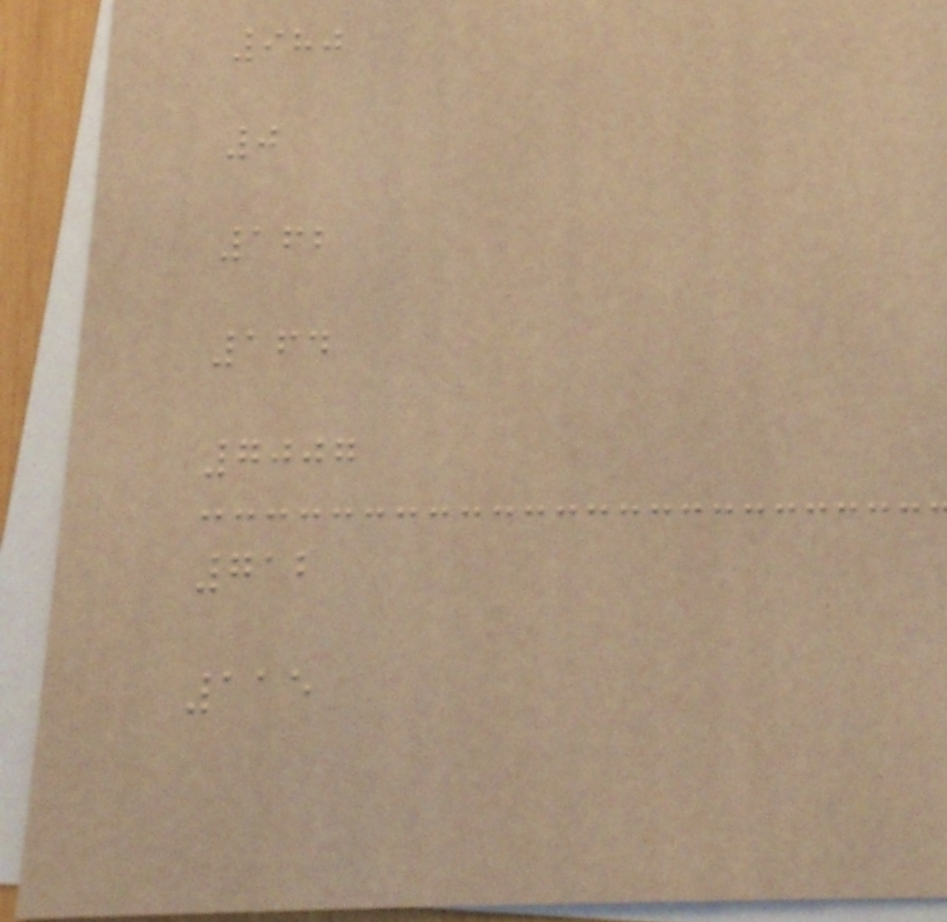980
0
162
164
7007
712
115
